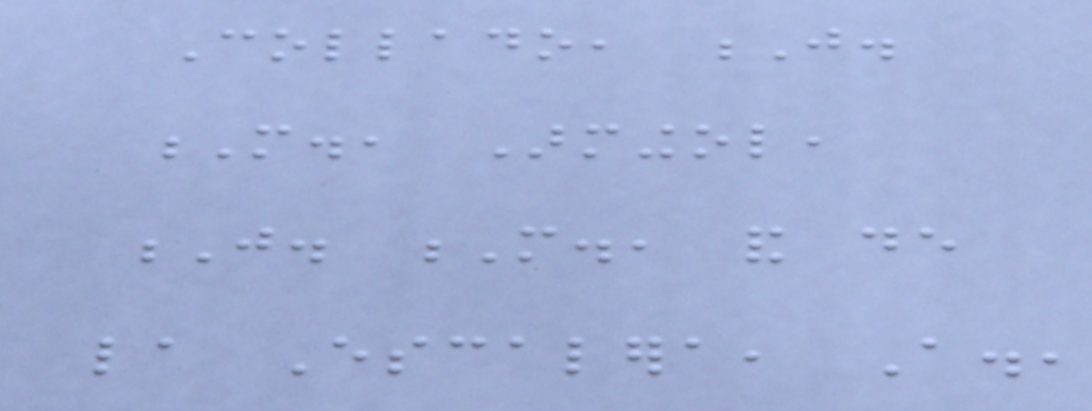Collado, J.
M., Armingol,
J. M., and de
la Escalera, A.,
